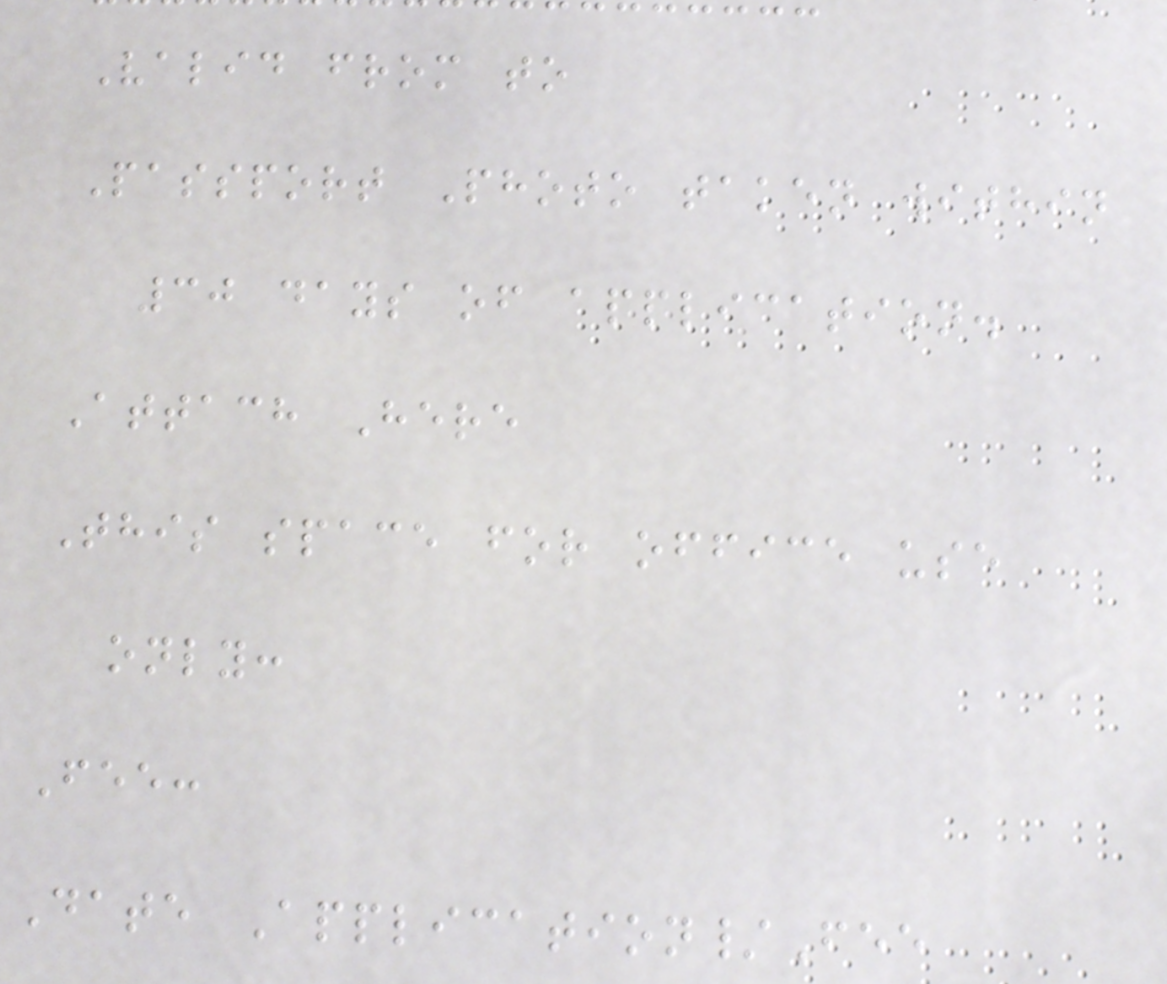Valid from to
Passport Photo taken within
30 days of application.
Attach Here
This space for office use
only:
Fee:
Date Application/Fee
